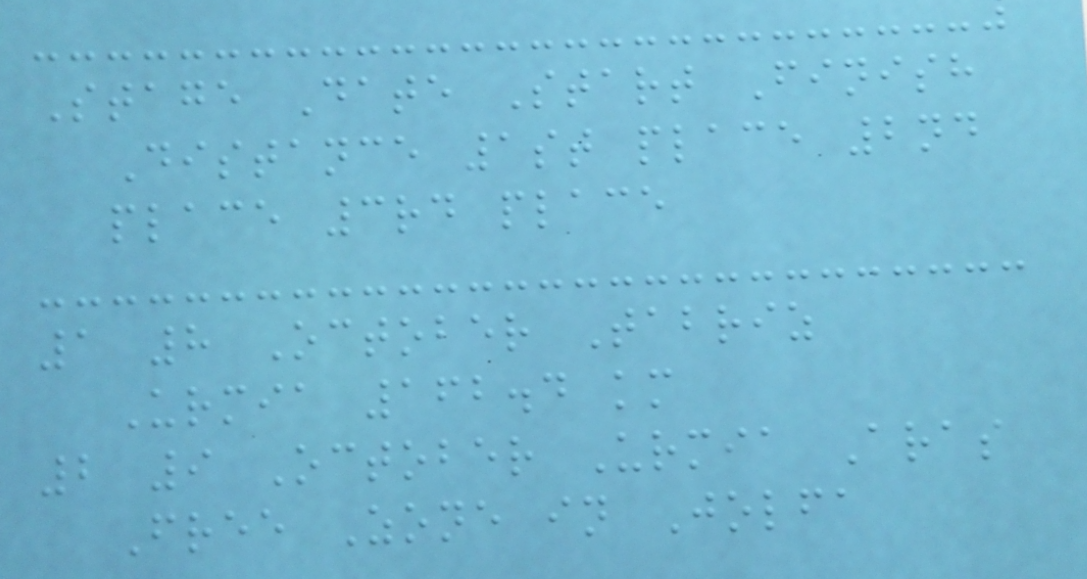Stage Date Start Finish
Distance 1st place 2nd
place 3rd place
1 8 October Tabriz
Urmia 162.4 km
2 9 October Urmia Aras
Free Zone in Jolfa
